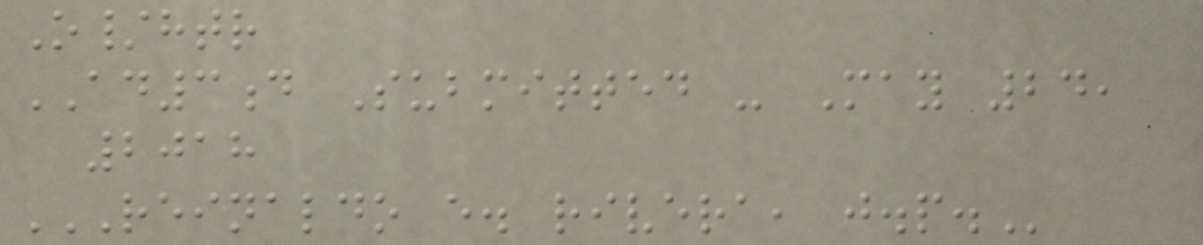O/htr
AD3d Submitted - May 24,
2018
REINALDO E. RIVERA, J.P.
